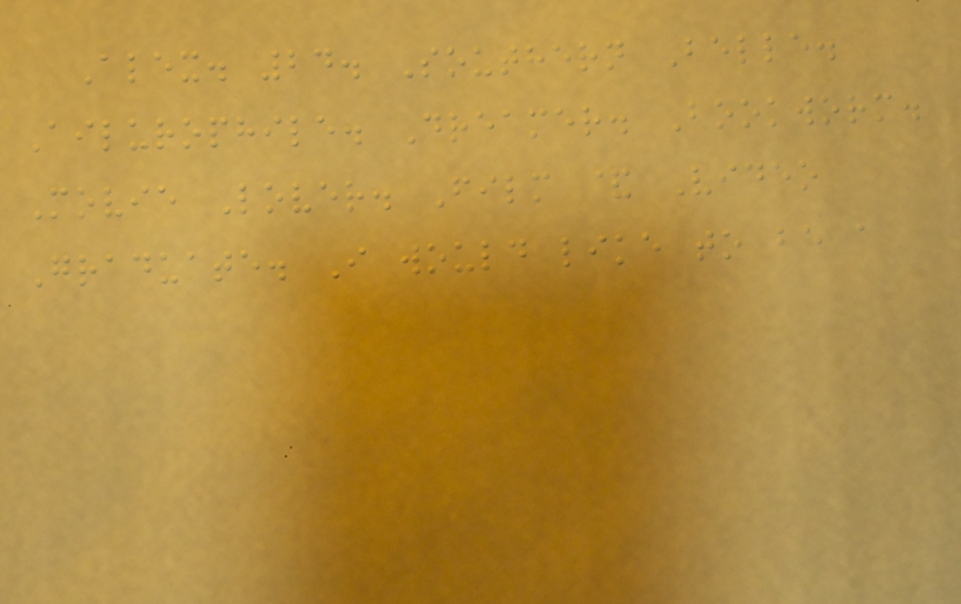Alex. 24. Southern Belle.
Ailurophile. Dreamer. Bookworm.
Movie Lover. Film & Video
Graduate. I would like to be a
